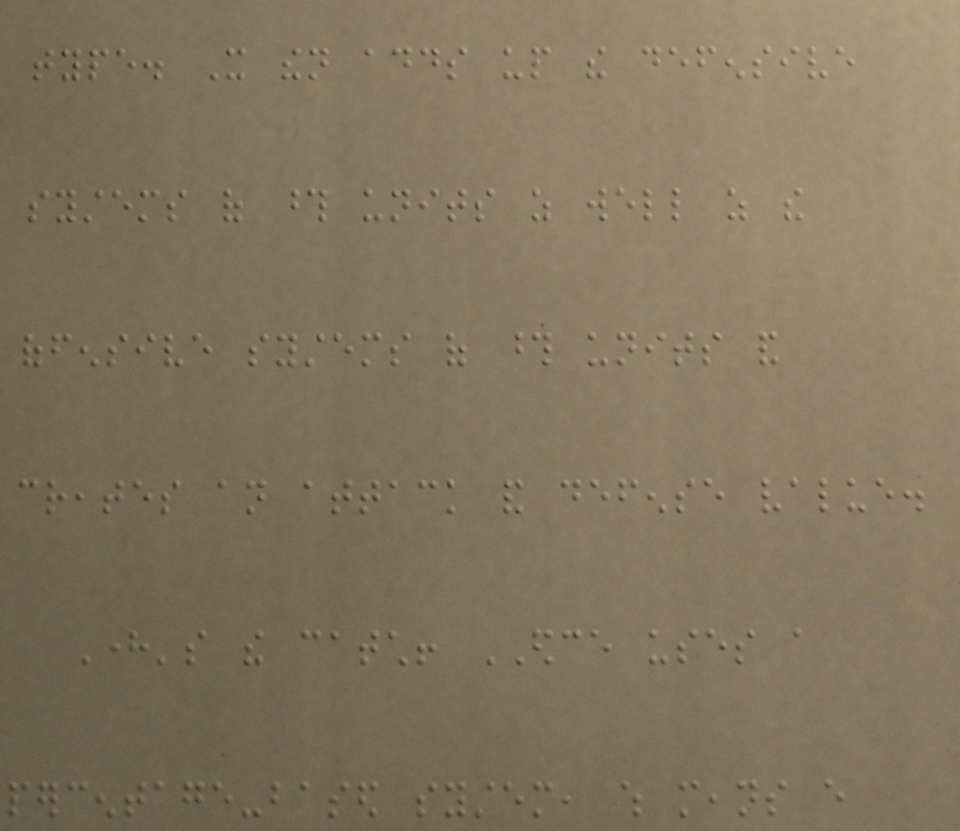type. It then adds up the defensive
systems of those units as well as the
offensive systems of those units and
creates an attack and defense value.
Here's the catch! EDCE uses a
percentage-based system, which means every
